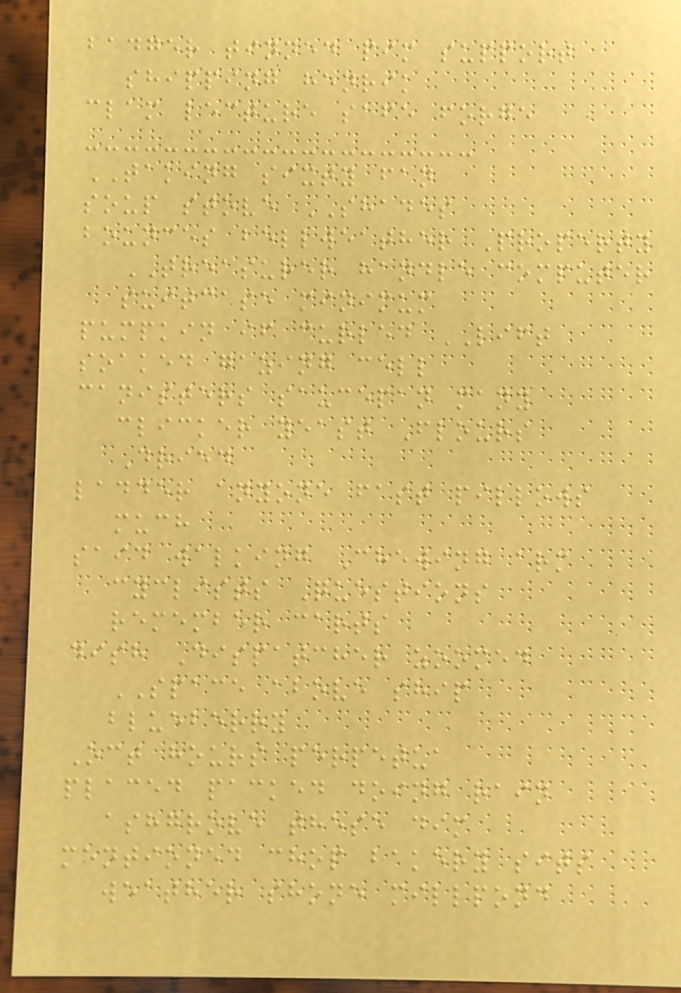badger tinned pim support
shipping henrik
clam lecture safe forge
TAKING sixty fan
soup stove SHADES
bounces bellweather Property
TREASURER handle computer
suitcase minimum
pumpkin if curled LIFT
soaked gazing cell
canisters saucepan many
clicker yeast Flours
Dried
ladder anyone fast pillows
much
said walking Chewing arm
cyclists Questions
remember carts
dish Dispatcher zoomed
SPACE above ship
blueberry
Oct hours perpetua
placed packed doing rain
ashgrove these dim
mentioned chop bakery sits
weather shone millpond
